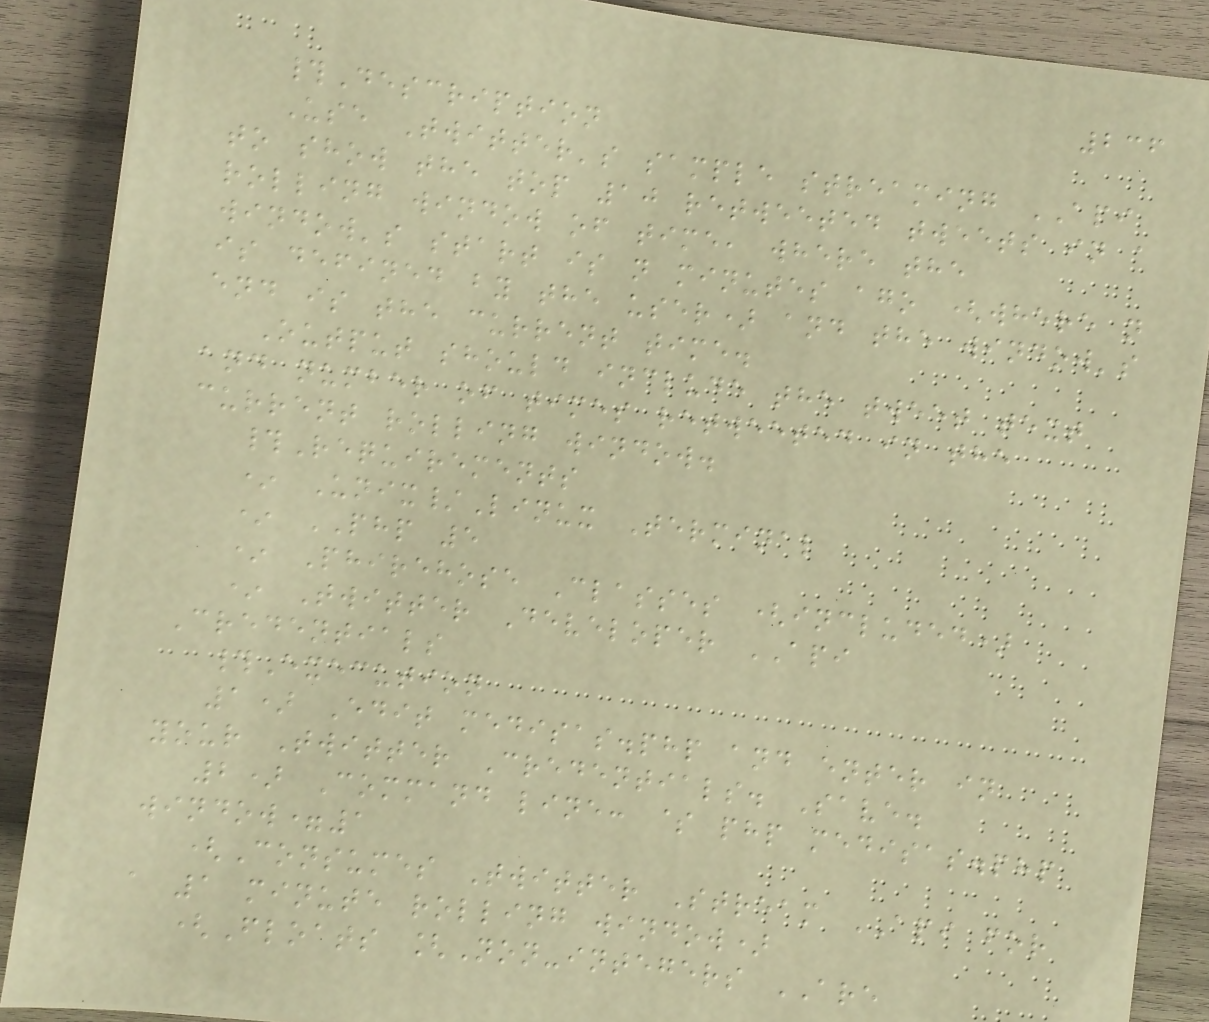236
#Description
Use Twitter's sample streaming API
to show the top 10 retweeted tweets in a
rolling window of time, where the
window's start is n minutes ago (where n
is defined by the user) and the window's
end is the current time.
Output should include the tweet text
and number of times retweeted in the
current rolling window.
#Requirements
* Unix/Linux Terminal
* PHP 5
* Phirehose Classes (included)
* Twitter Developer API
Credentials
#Execution
1) Edit medisas.php and enter in
your Twitter Credentials. Save.
2) Command line: $ php medisas.php
window=1
(Consumes Twitter Stream API for
a 1 minute rolling window)
(Floats [Non-integers ARE
